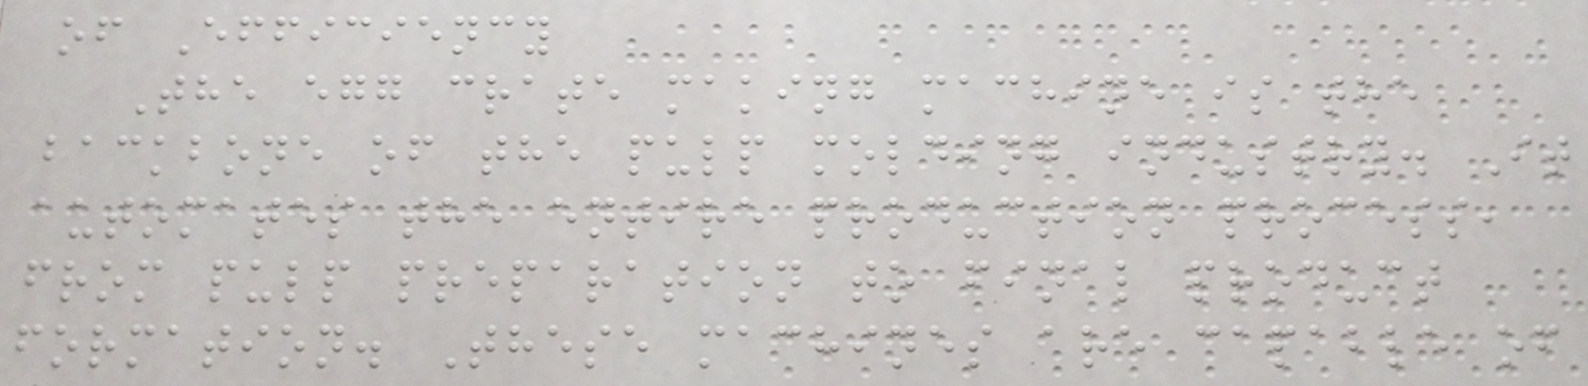of Efficiency
The egg crate making machine is the
backbone of the pulp molding industry. It
automates the entire production process,
from pulp preparation to final product
formation. These machines are capable of
